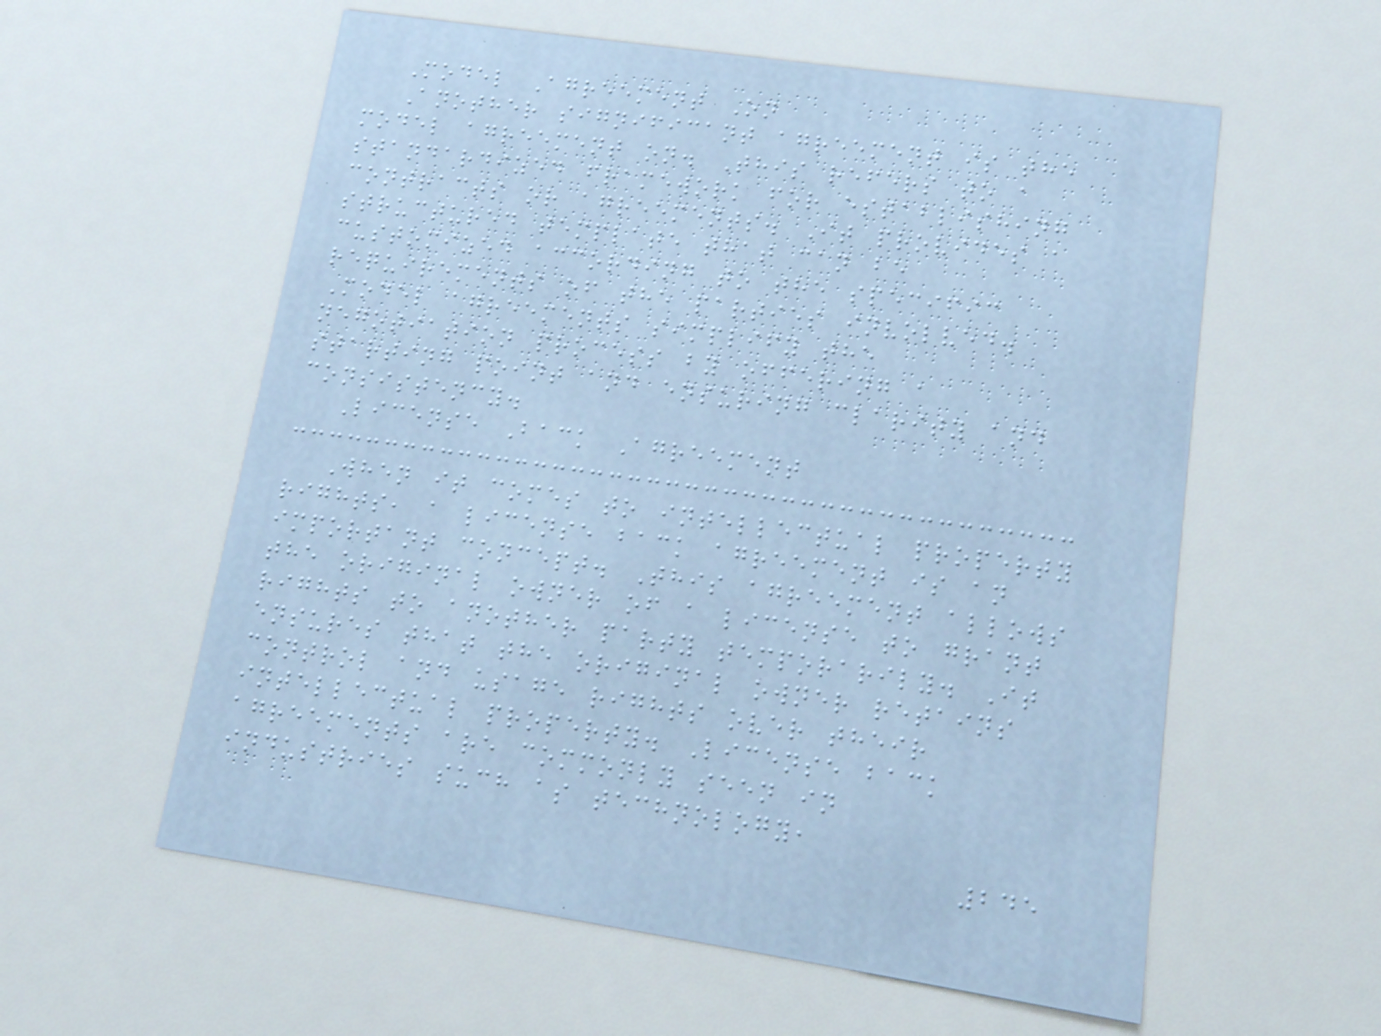Model Agreement On
Another significant agreement is the
model agreement on. This refers to a
standardized framework for establishing
contracts or agreements. It provides a
structured template that can be
customized according to the specific
requirements of the parties involved.
Model agreements simplify the
negotiation process by offering a
starting point and ensuring clarity and
consistency.
License Back Agreement
When it comes to intellectual property
rights, a license back agreement is an
important concept. This agreement allows
the original owner of a license to grant
rights to another party temporarily. It
ensures that the original owner retains
control and usage rights over their
intellectual property. License back
agreements are commonly seen in
industries such as technology,
245
